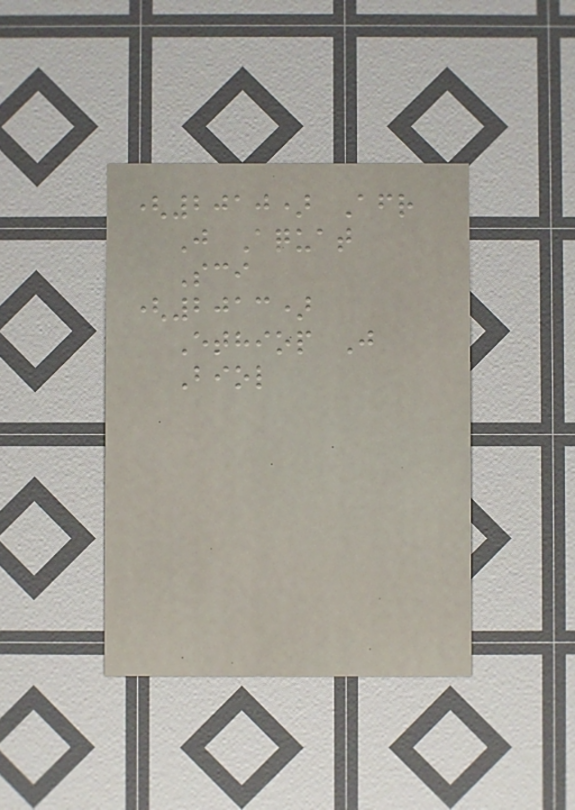(2010) Afr
J Aquat
Sci
(2013)
Ethiop J
Biol
